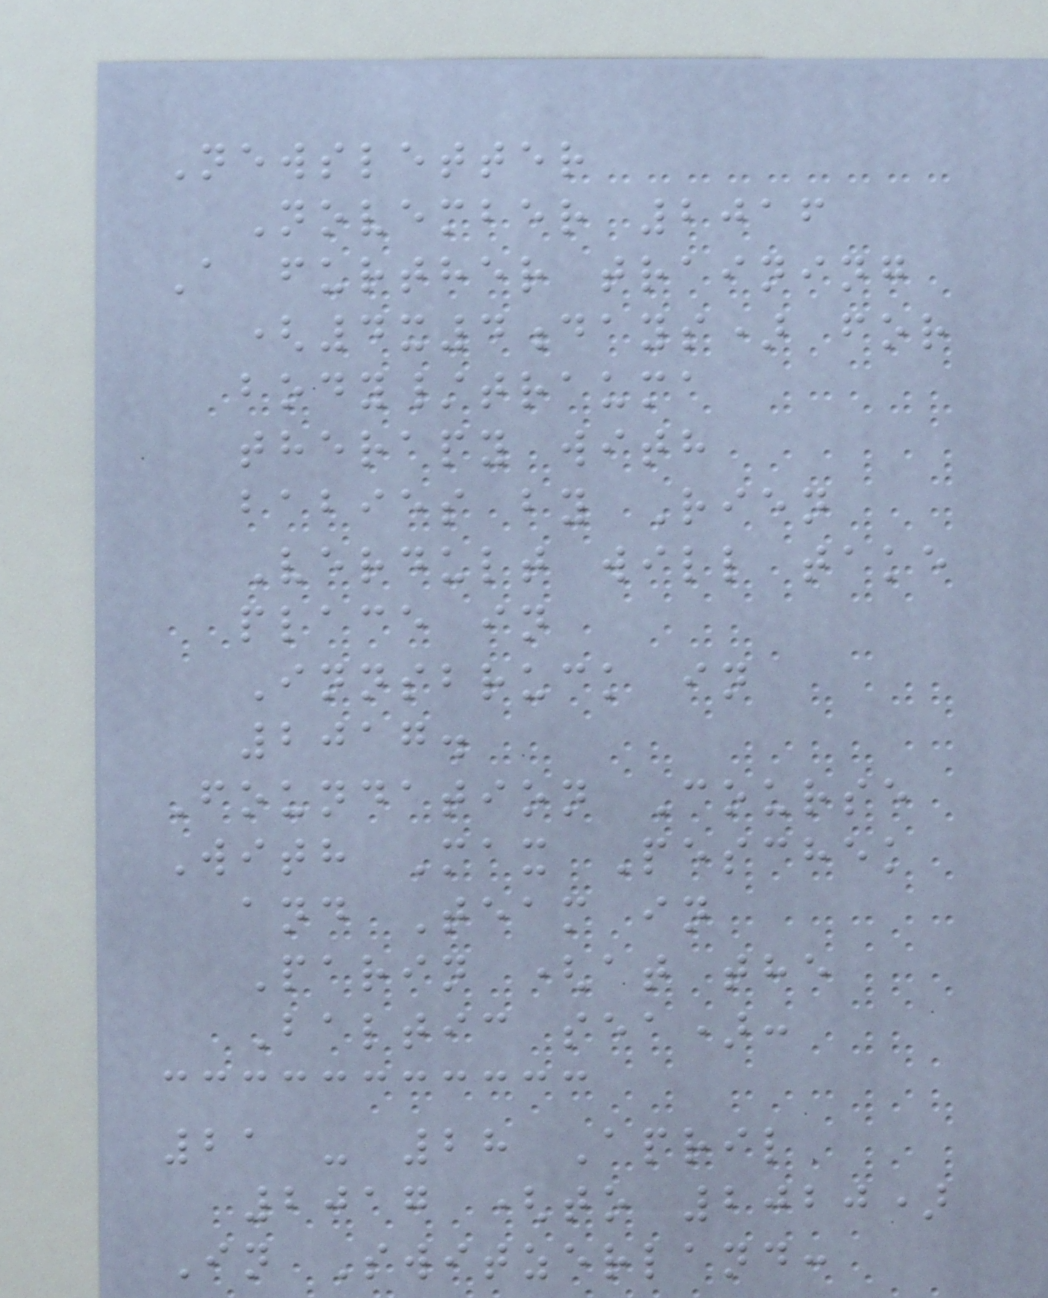Newsletter
November 2016
A further training
(4x4days) for
body/trauma
therapy with
babies by Rien
Verdult will take
place in
Innsbruck in
2017.
Foundation Course
With Max Peschek
and Team in
Parin (at the
Baltic sea):
21 - 28 April
2017 (to 2020)
In Switzerland:
